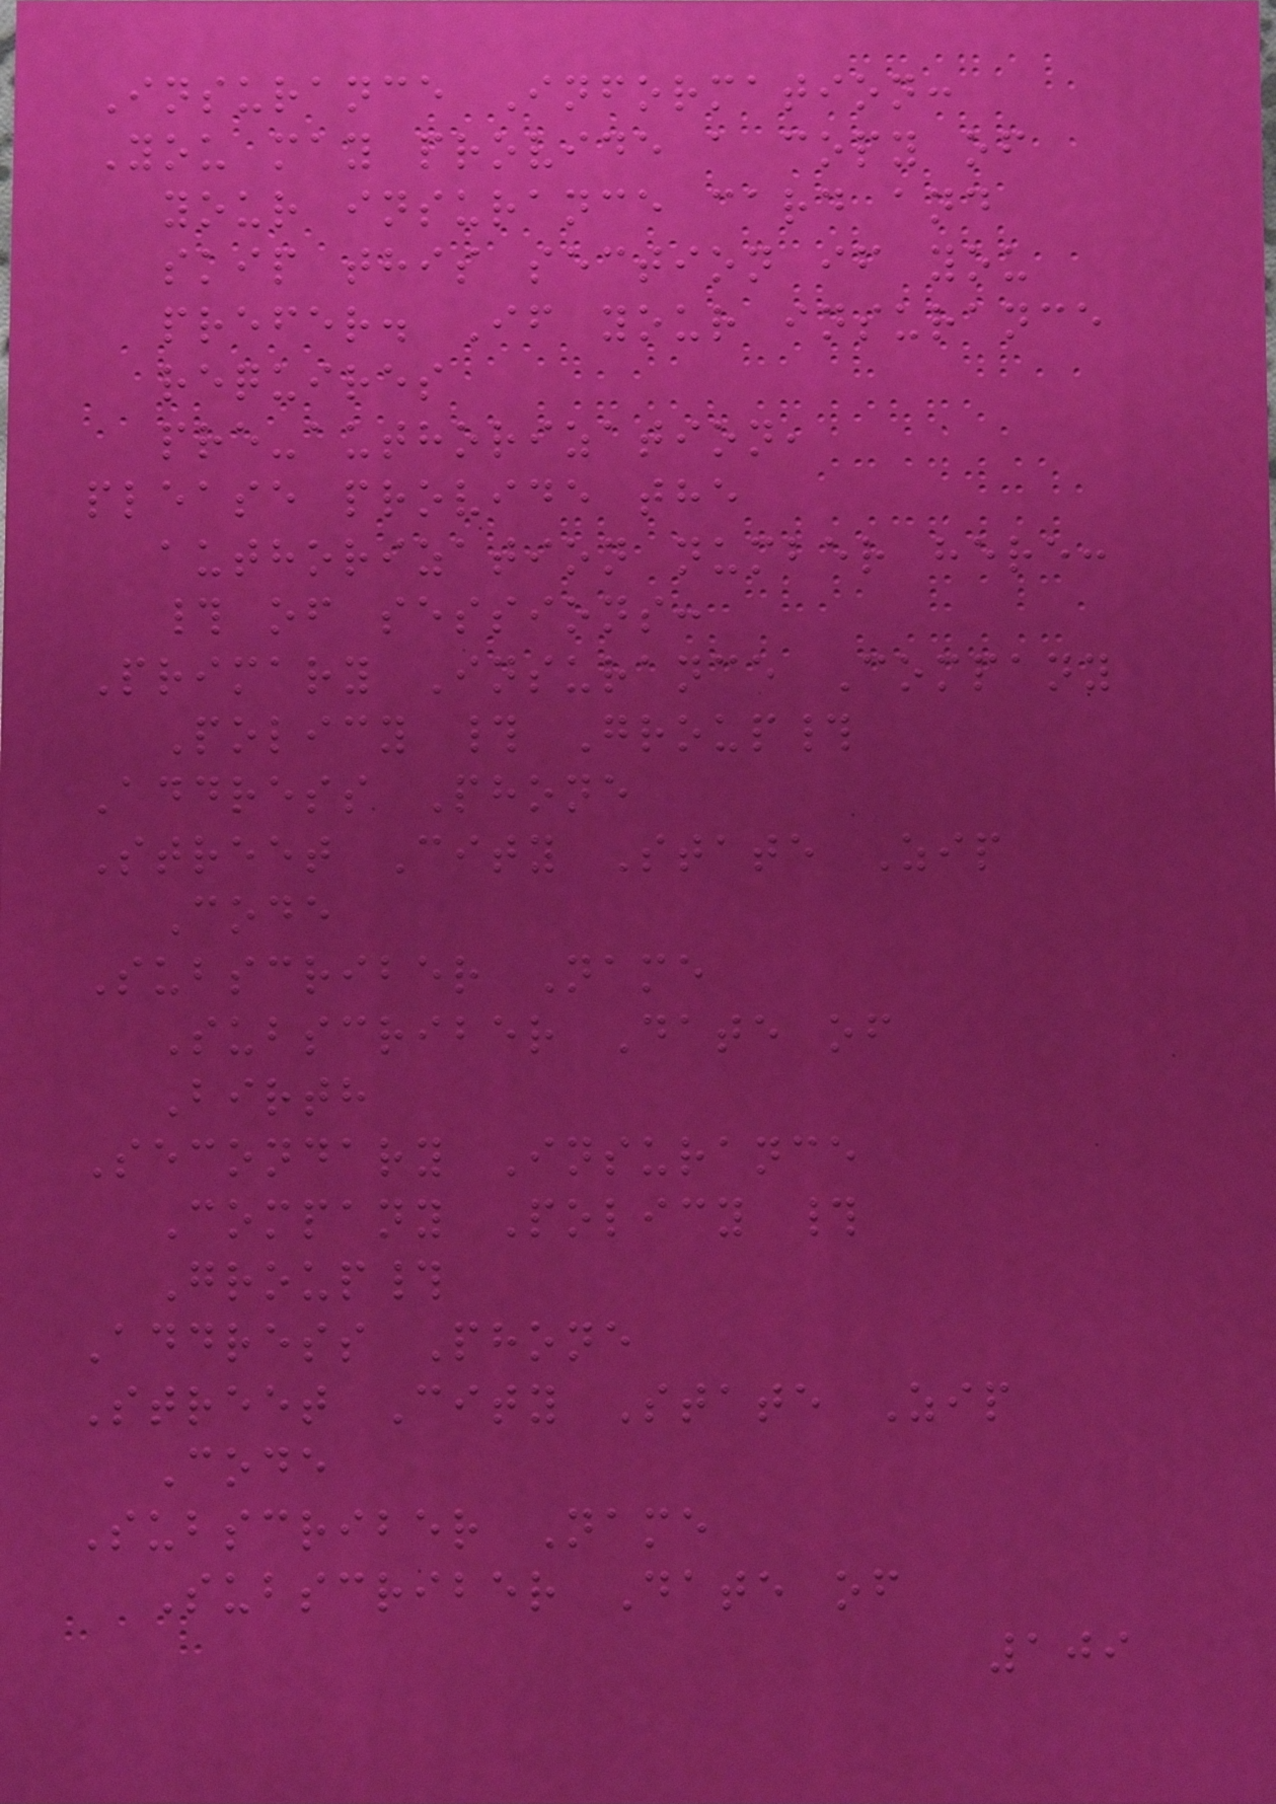Insurance Information:
You may provide a copy of
your insurance card and
skip this section if you
prefer. If your insurance
requires
pre-authorization,
please provide the
authorization number here:
# of sessions:
Primary Insurance Company
Policy # Group#
Address Phone
Street City State Zip
Code
Subscriber Name
Subscriber Date of
Birth
Secondary Insurance
Company Policy #
Group#
Address Phone
Street City State Zip
Code
Subscriber Name
Subscriber Date of
109
